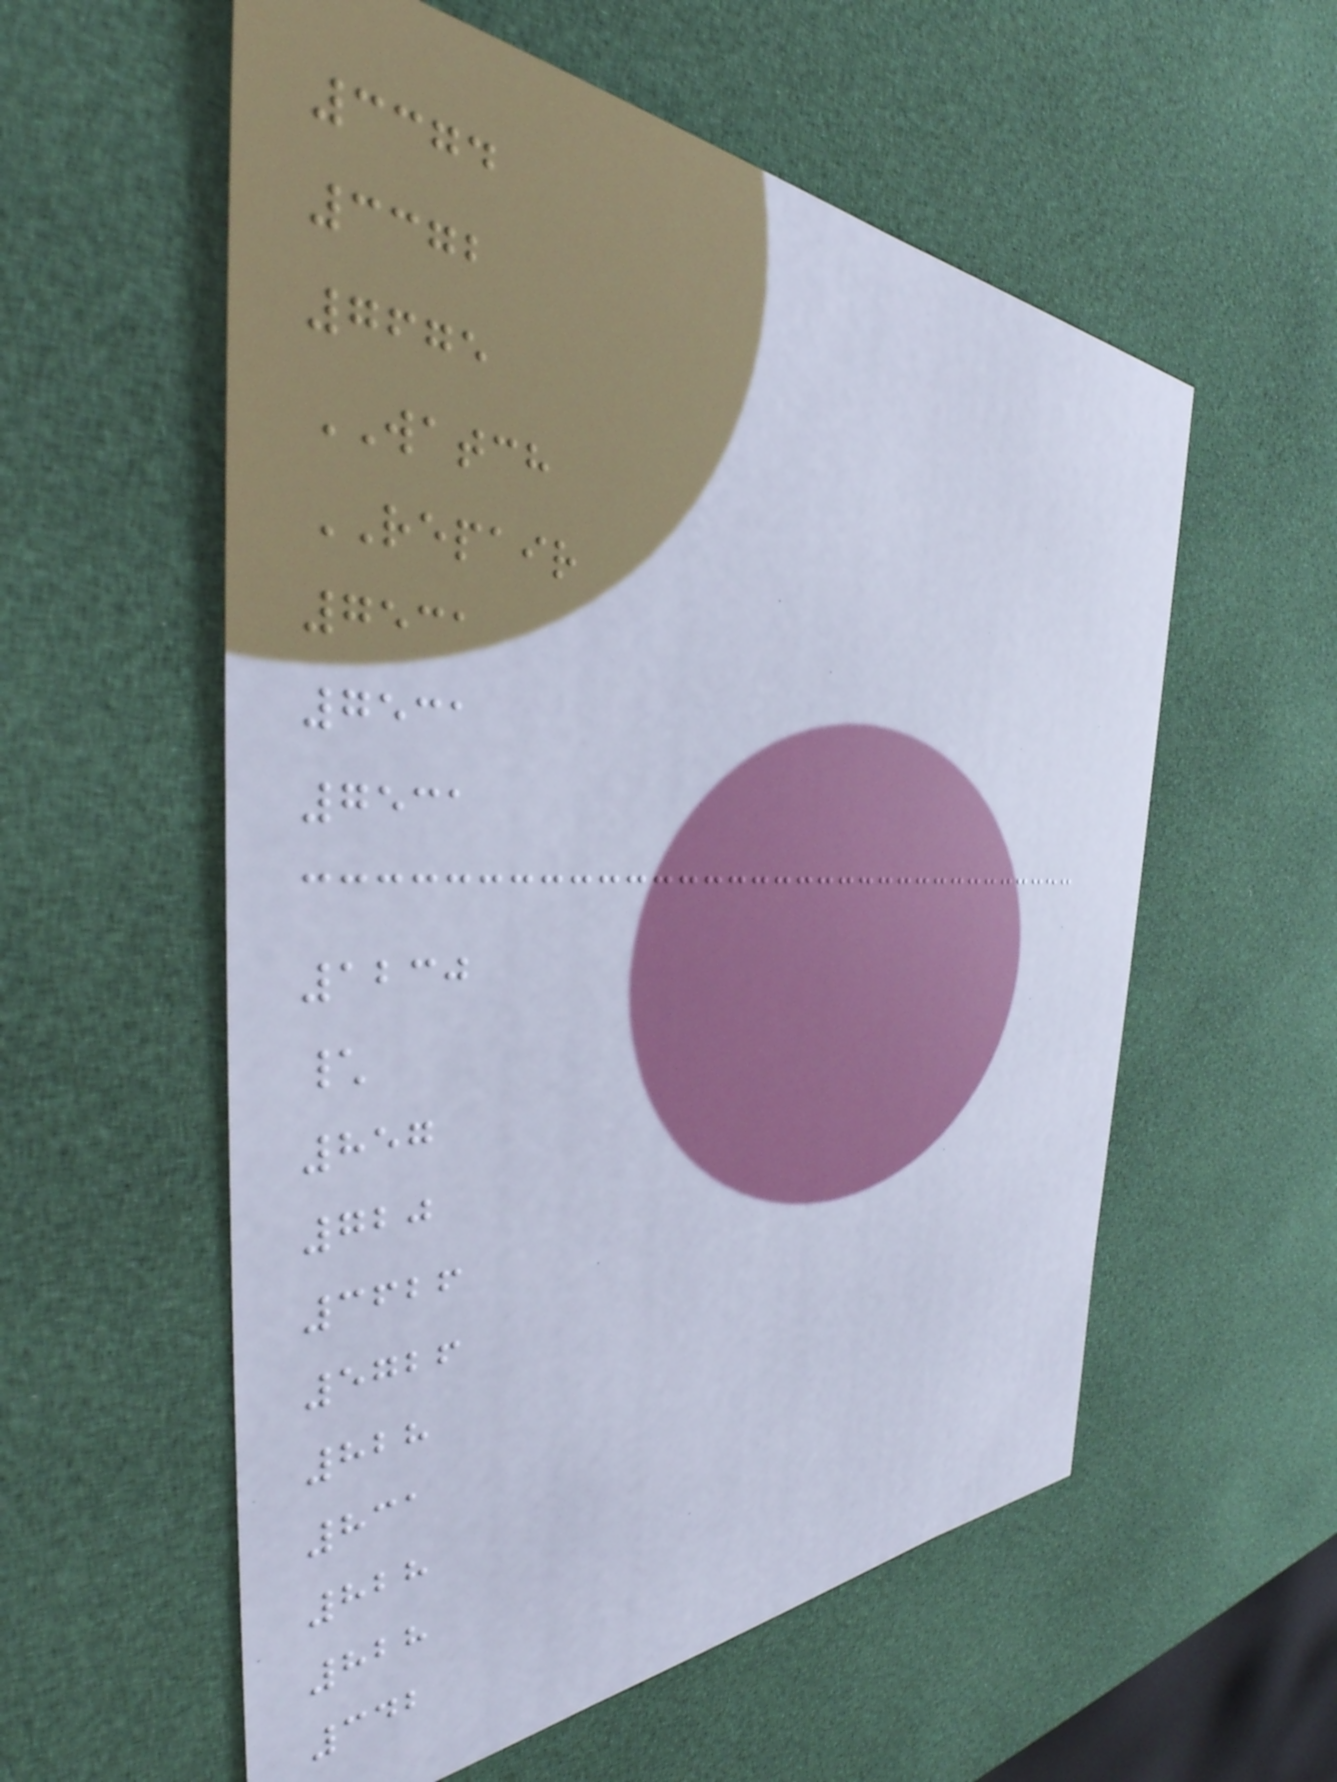3374
3372
7675
WATCH
REPAIR
7531
7531
7531
1230
\
857
720
3626
5726
828
831
828
828
342
